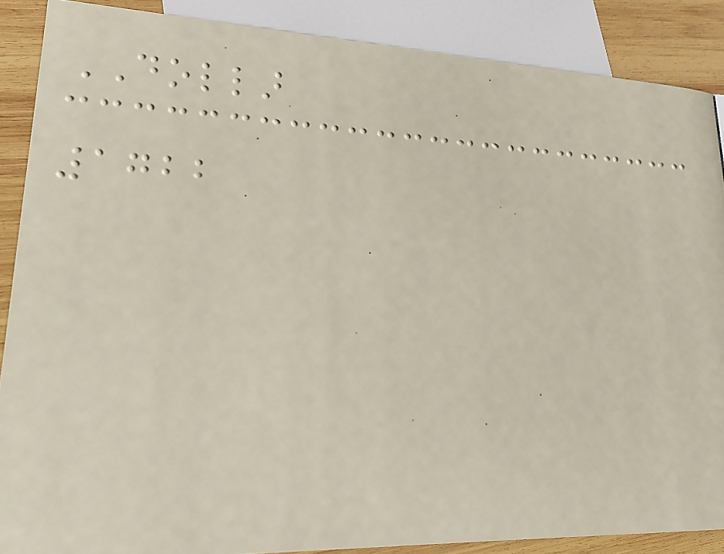DOLLAR
1722
